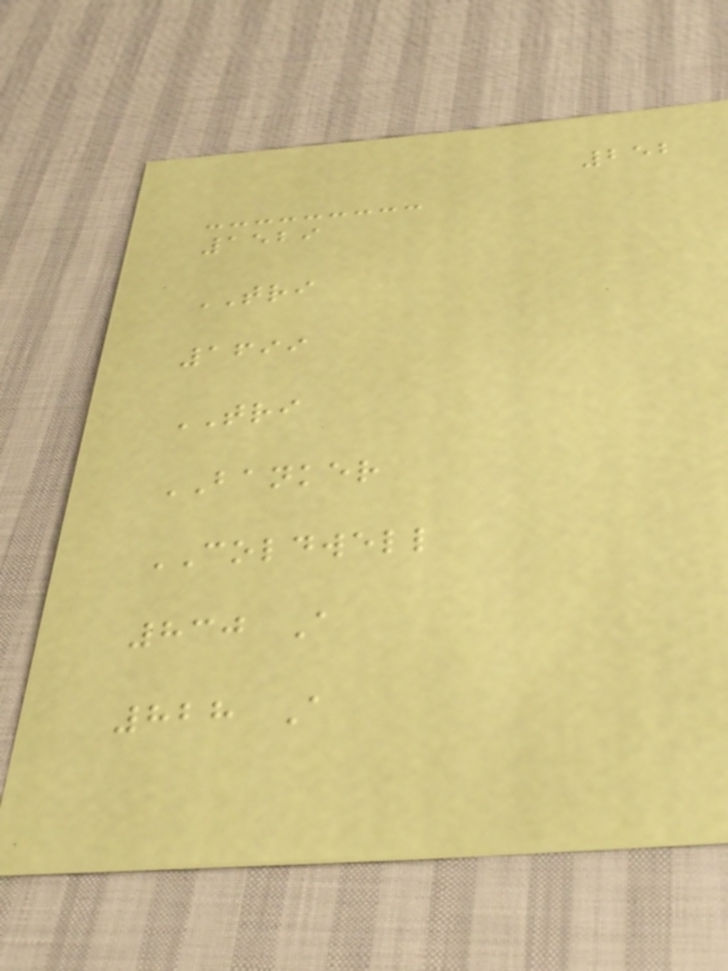252
1529
TRI
1699
TRI
BANKER
COLDWELL
830 A
828 A
